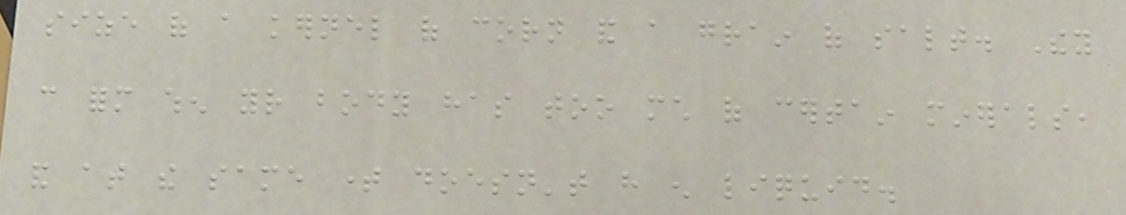size of a kernel of corn and a grain of salt. They
can form when your body has too much of certain minerals,
and at the same time doesn't have enough liquid.
